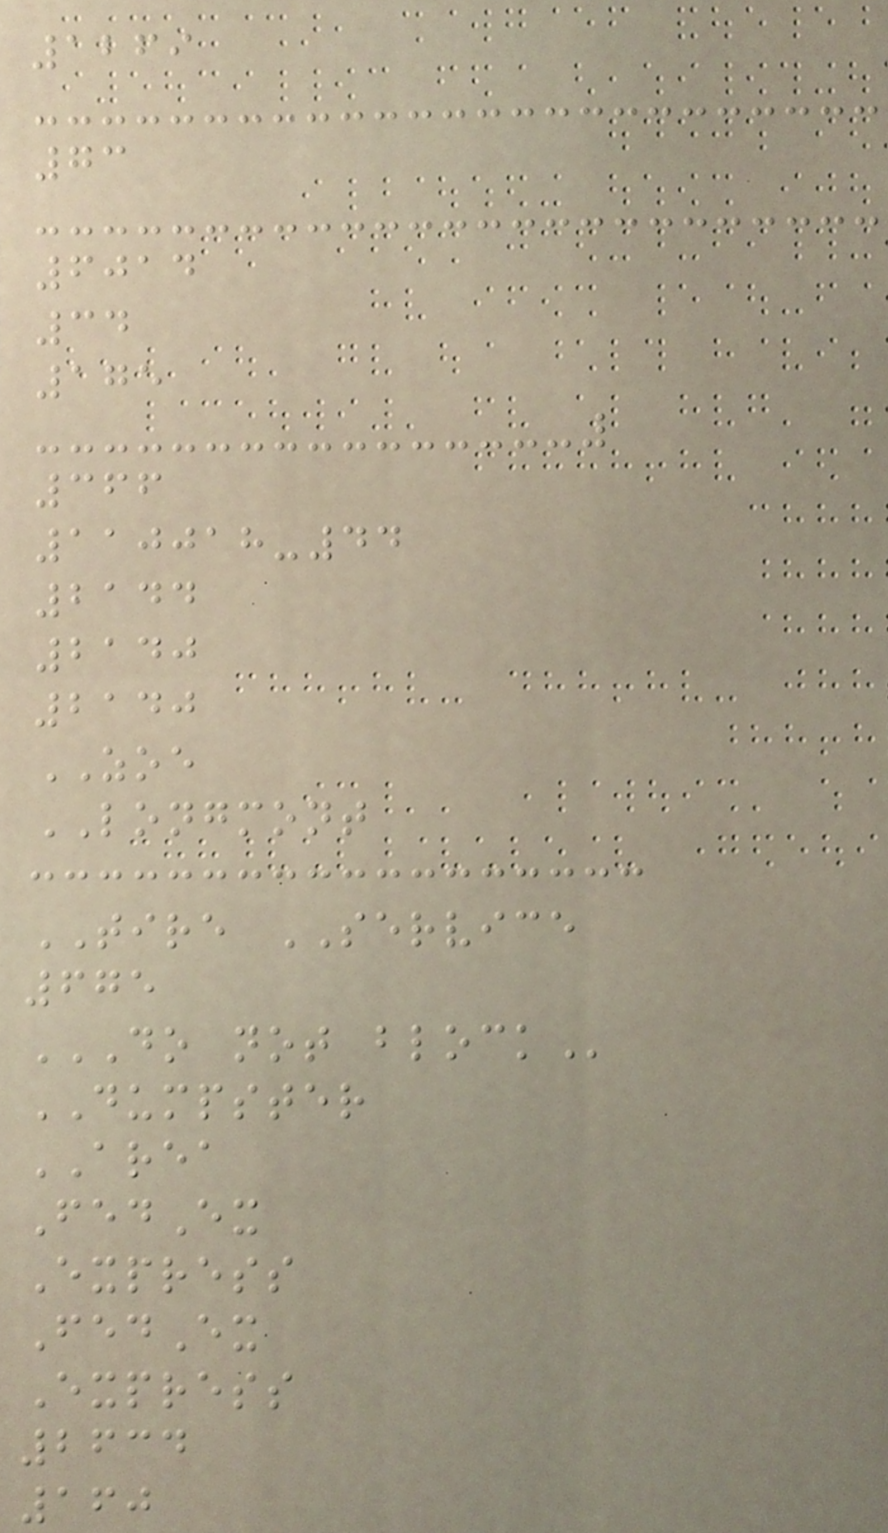1269
73
6014
34
175
366
110018-44
2144
2140
2140
ZOE
LONGMONT
TIRE SERVICE
675
DO NOT BLOCK
DUMPSTER
AREA
FedEx
Express
FedEx
Express
2634
160
